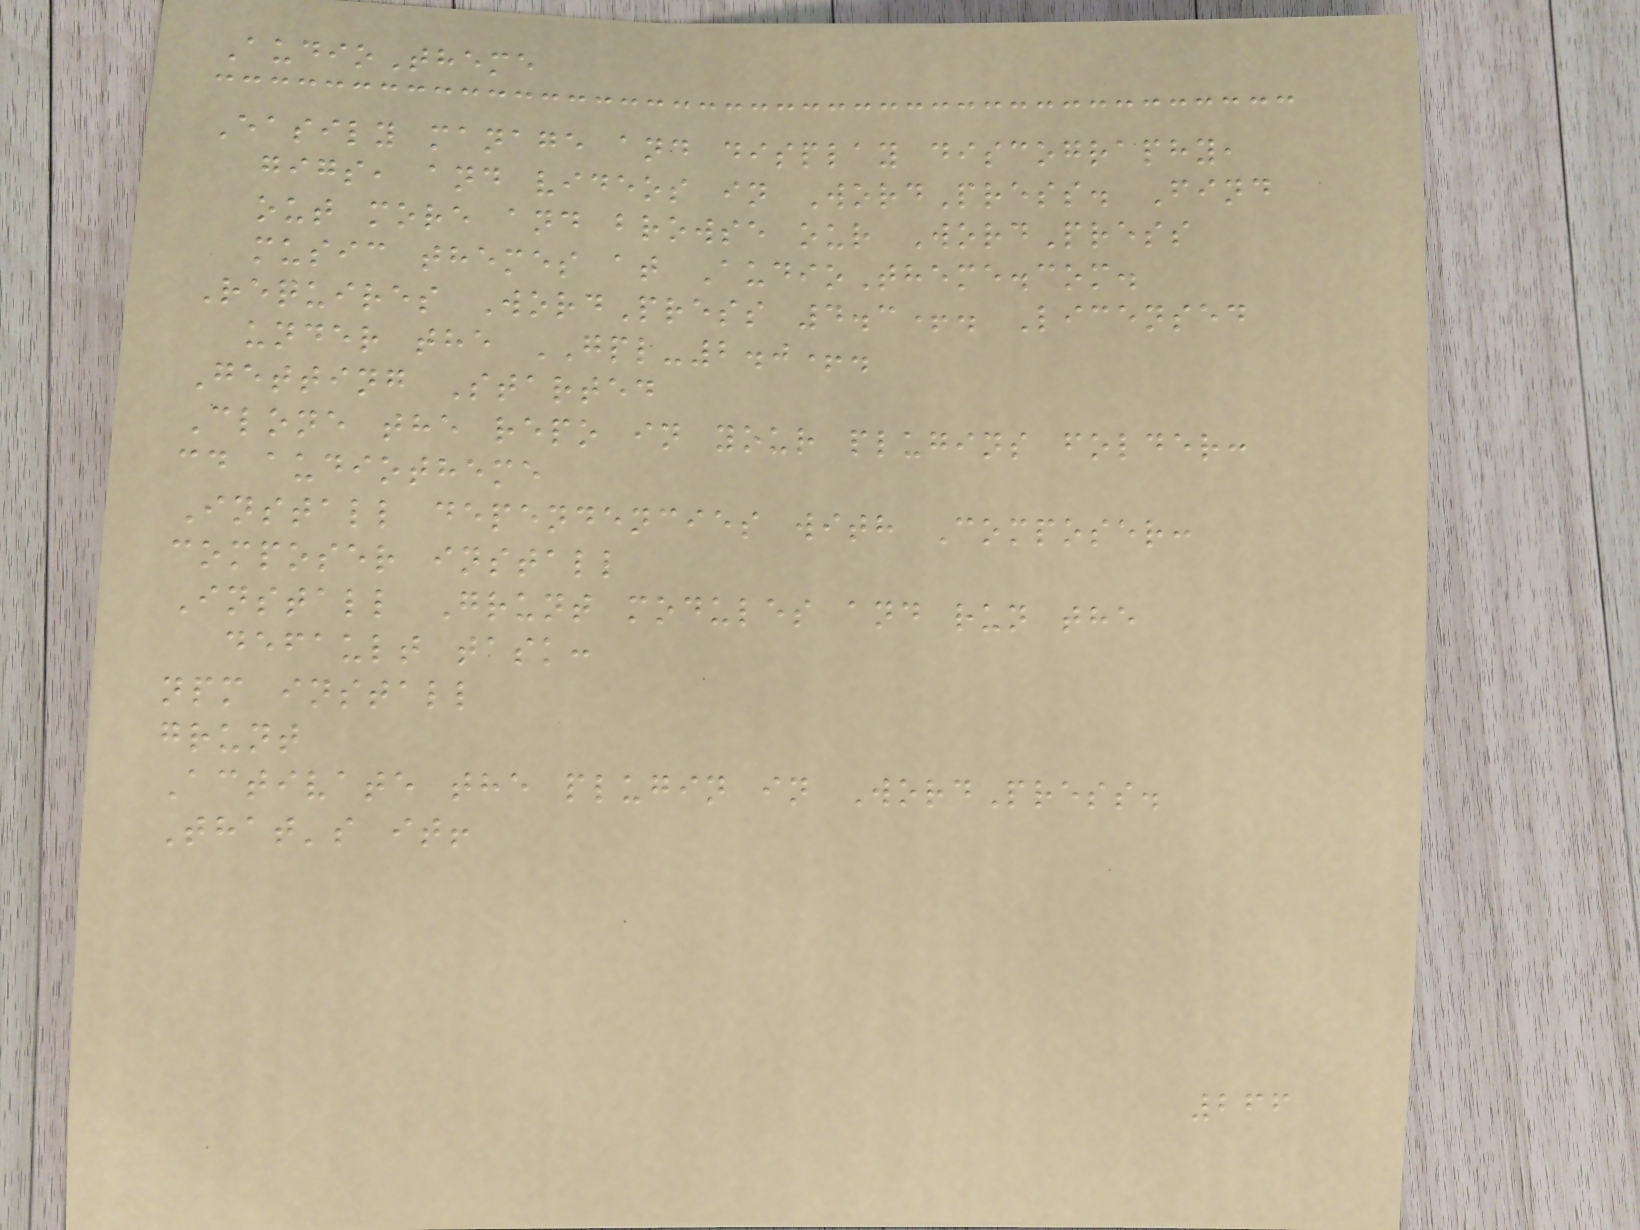AudioTheme
Easily manage and display discography,
gigs, and videos in WordPress. Find
out more and browse our WordPress
music themes at AudioTheme.com.
Requires WordPress 4.3+. Licensed
under the GPL-2.0+.
Getting Started
Clone the repo in your plugins folder:
cd audiotheme
Install dependencies with Composer:
composer install
Install Grunt modules and run the
default task:
npm install
grunt
Activate the plugin in WordPress.
That's it!
266
